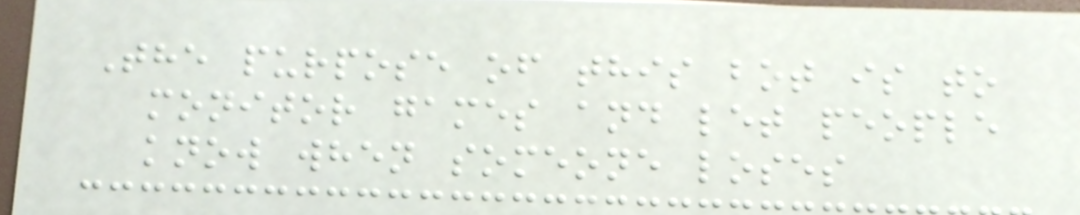The purpose of this bot is to
monitor games and let people
know when someone loses
